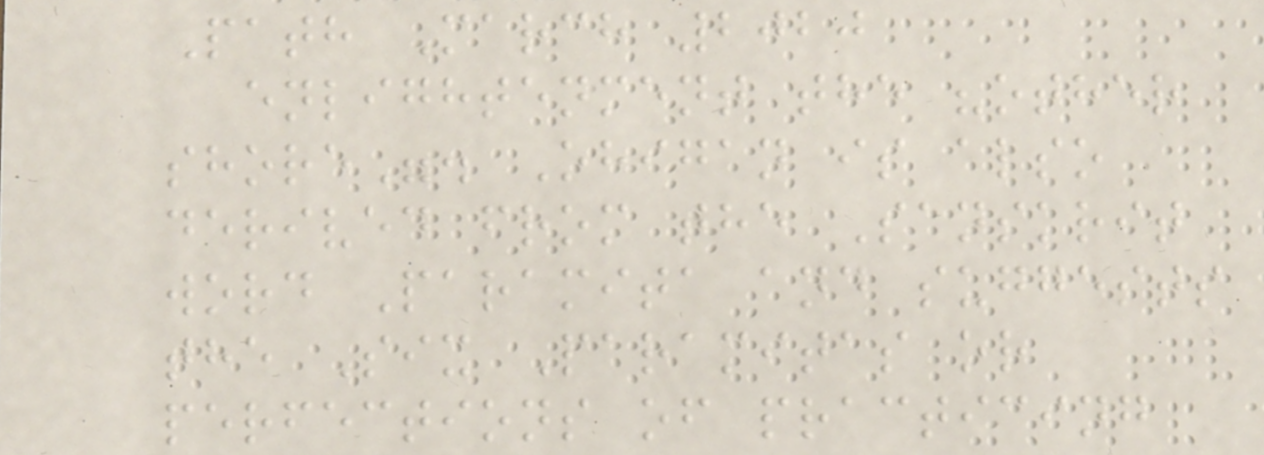Path March 2020
enlightenment the "other
shore". Ohigan is also
derived from the Sanskrit
word Paramita and suggests
the Six Paramitas or
perfections of practicing
